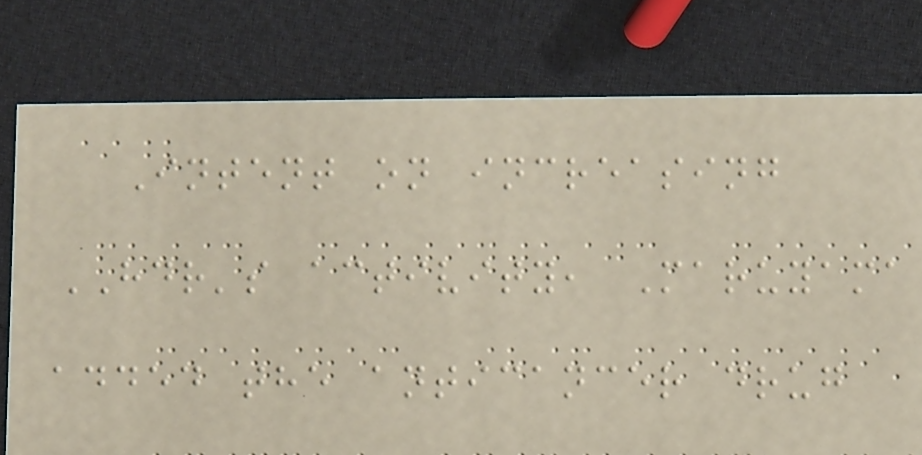Intent on increasing
HDR's activity, Maruyama
added the anticancer drug
